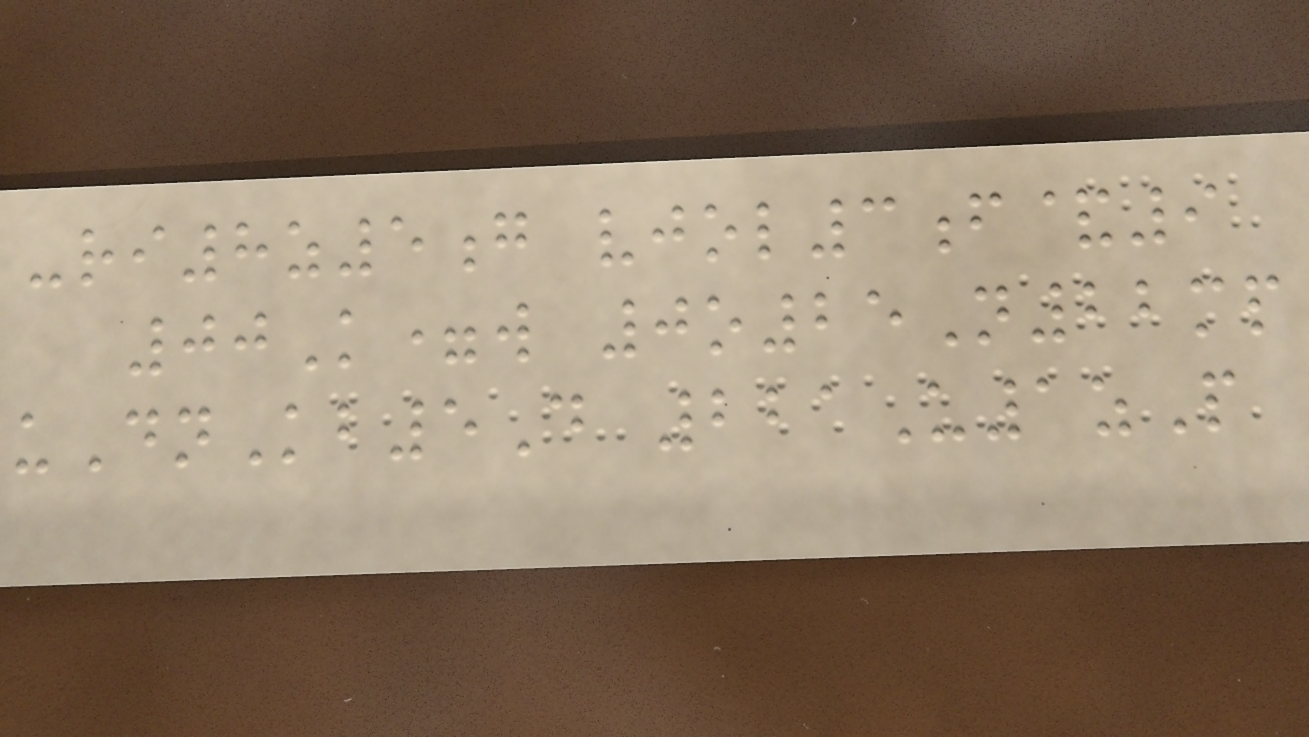-ri8z5g vjol3f&9
00K=w 0o25N22mp
uDnKb5D 221U1zP
